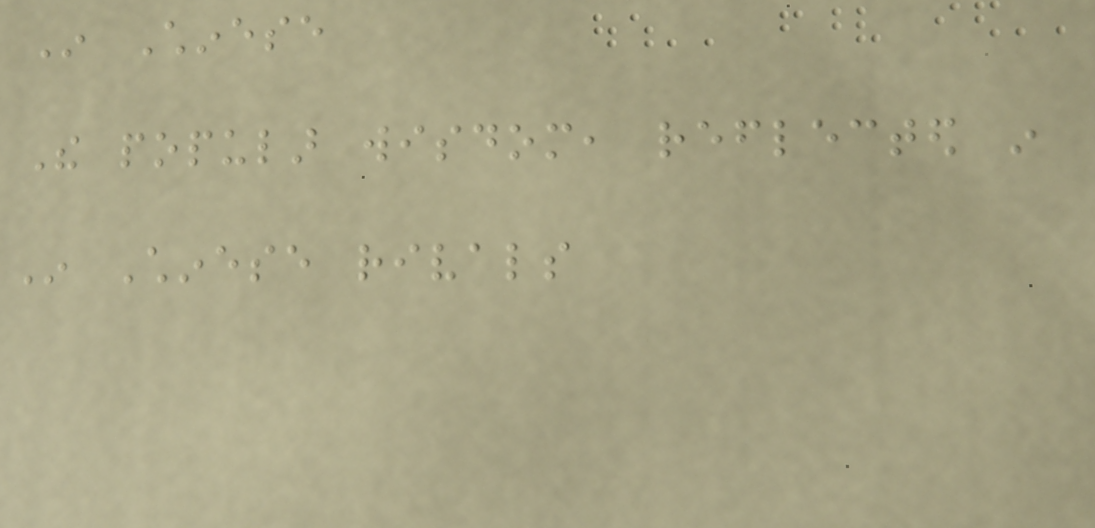In Chinese
The popular wisdom, reflected in
In Chinese rivals
